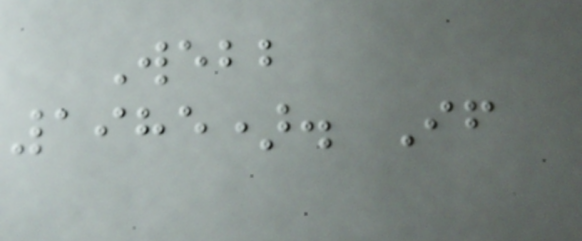Webb
1985). If
